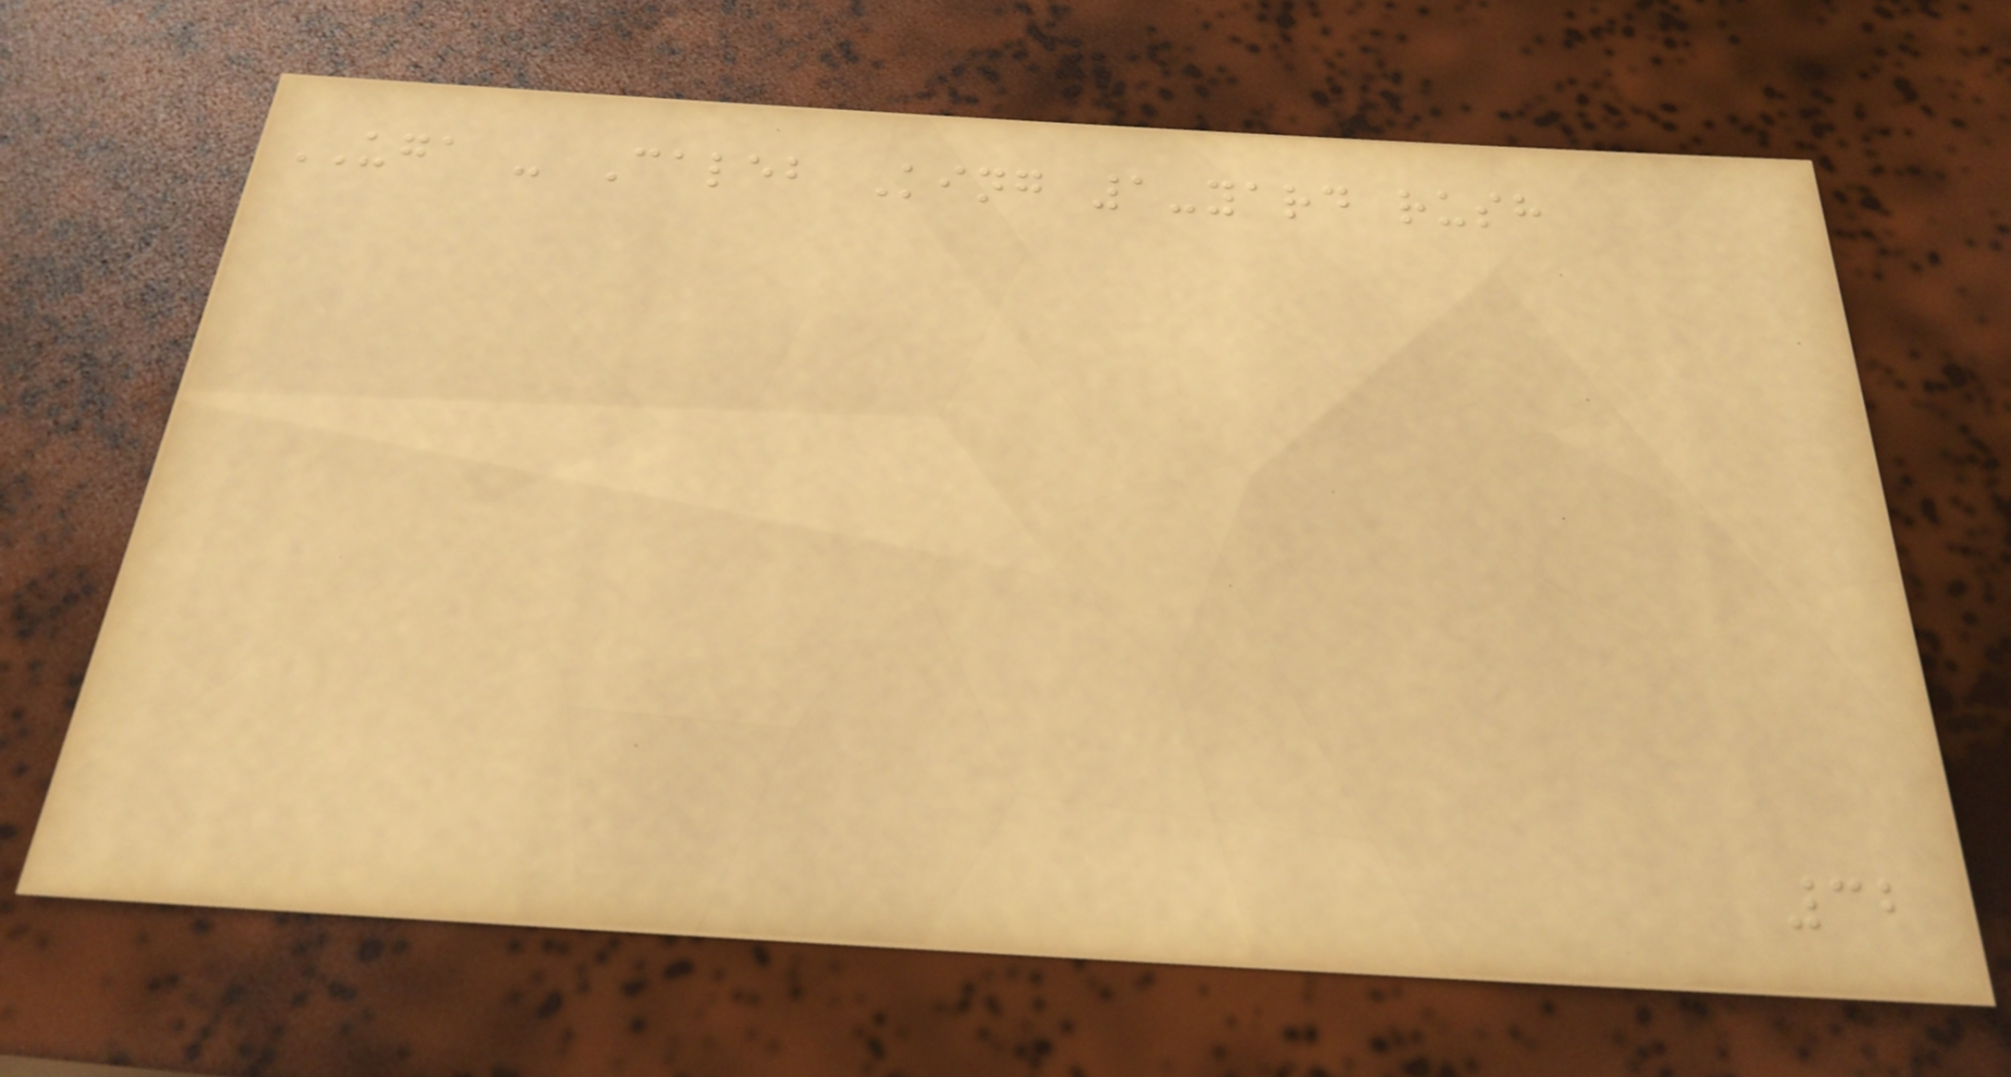UGA - Caleb King 1-yard rush
32
